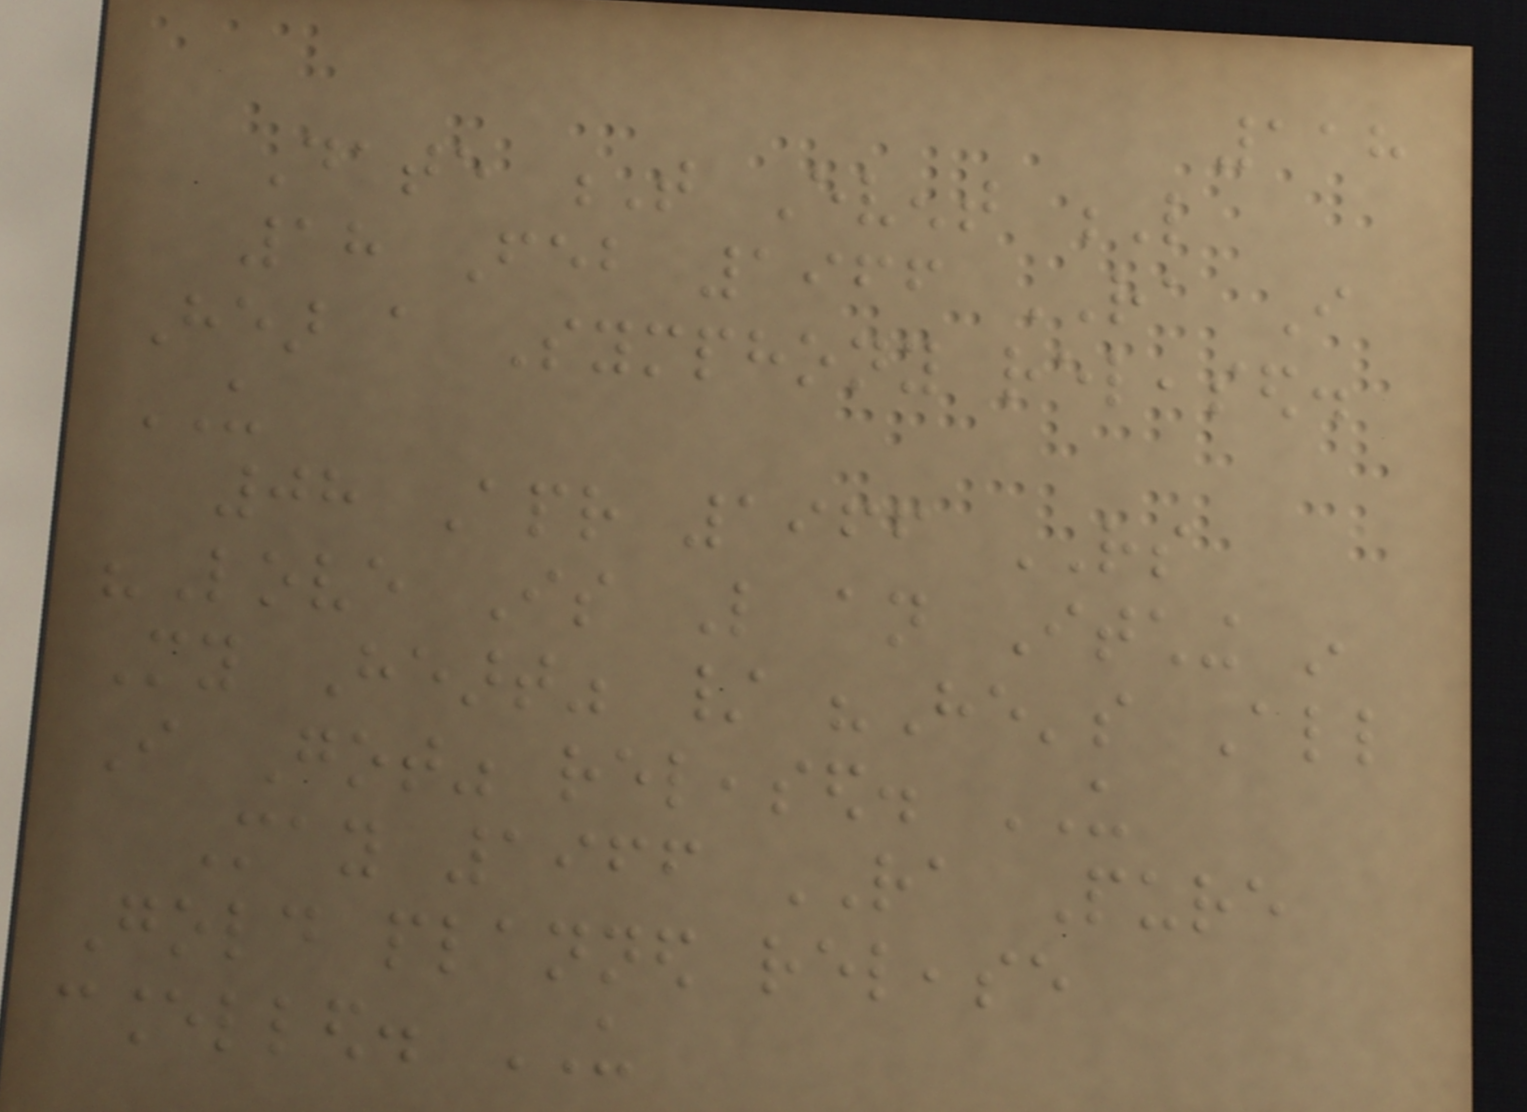118
Date T Event L
18 Feb 1966 RA I
Hear a Symphony released.
US
08 Apr 1966 RS
"Love Is Like an Itching in
My Heart" / "He's All
I Got" released. US
May 1966 RA Pure
Gold planned release
cancelled. US
